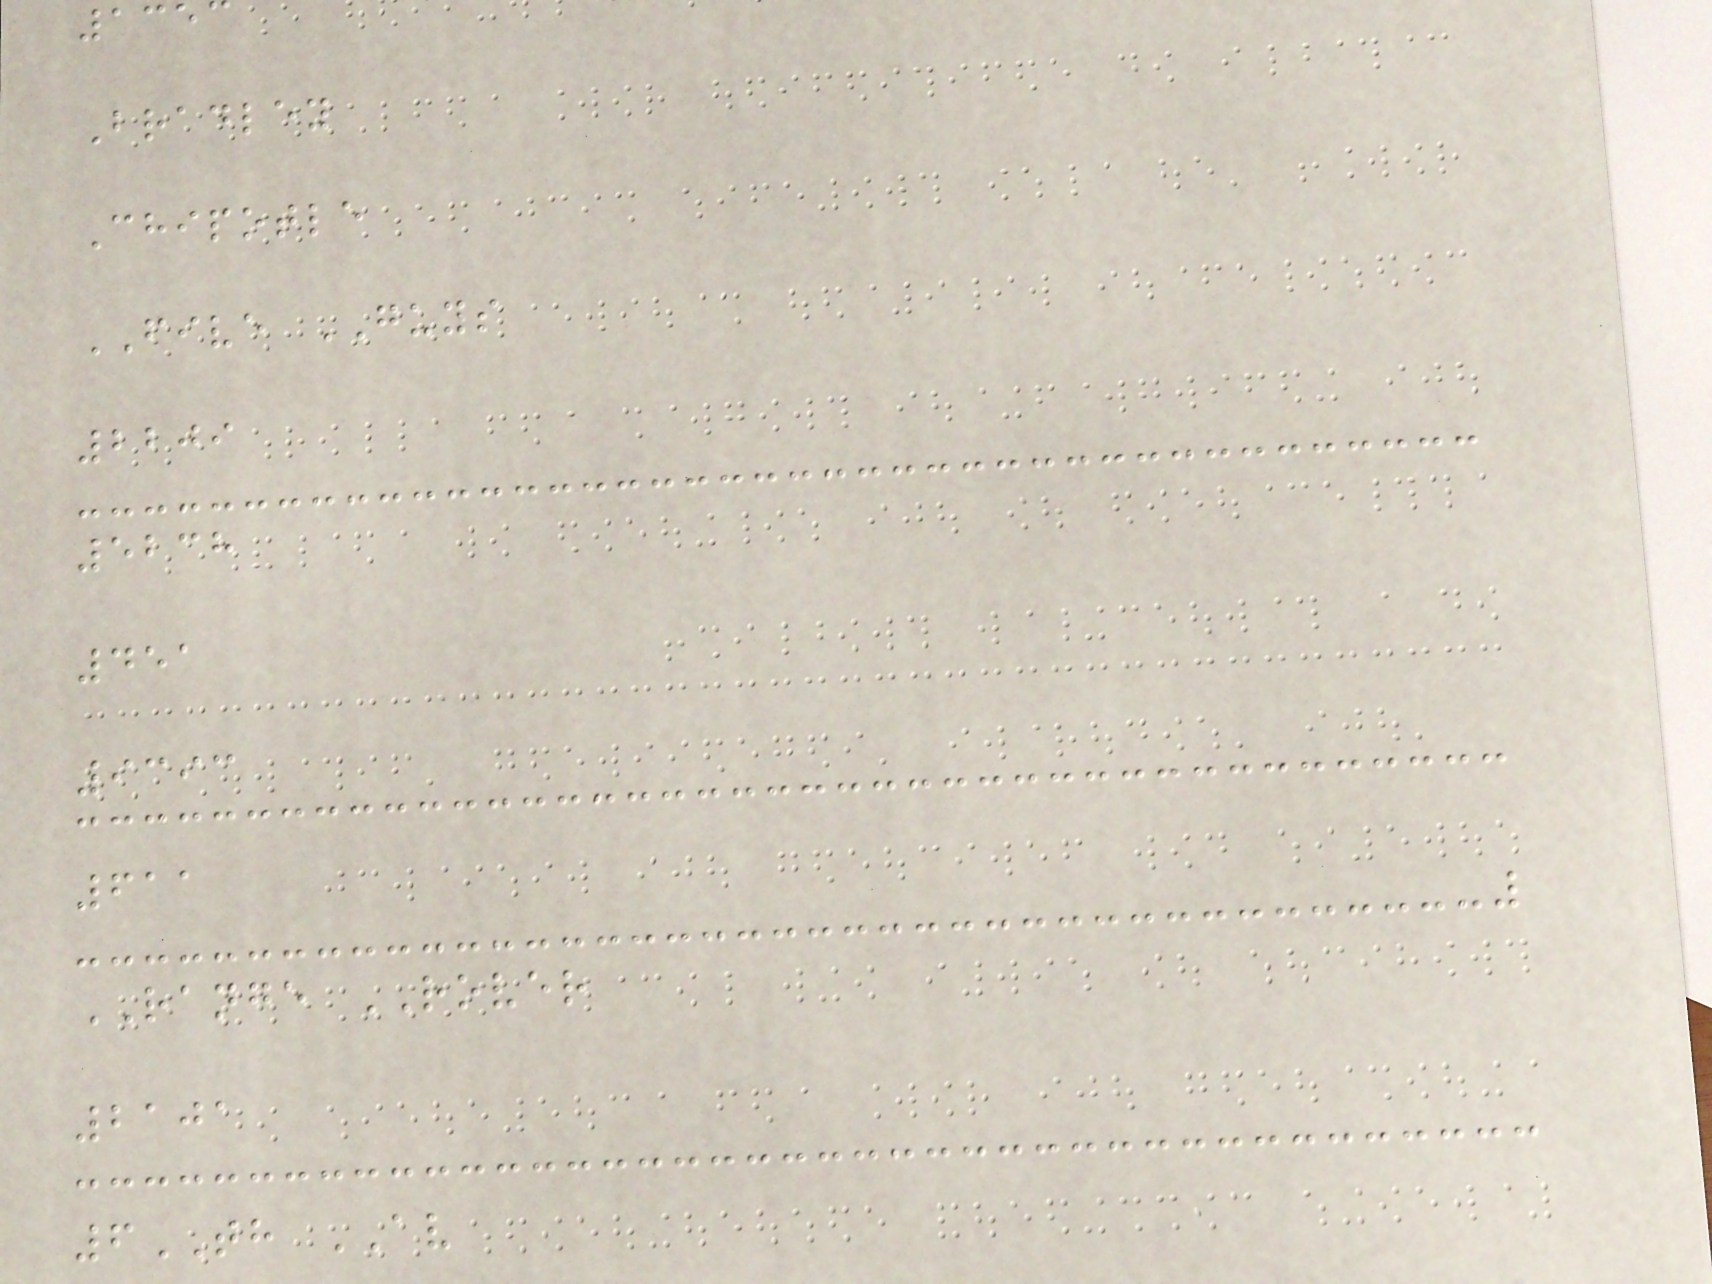135
Bradley
Chipotle
FIVE GUYS
2209
5238
451
9393
611
RANGE ROVER
2101
6TH AV
